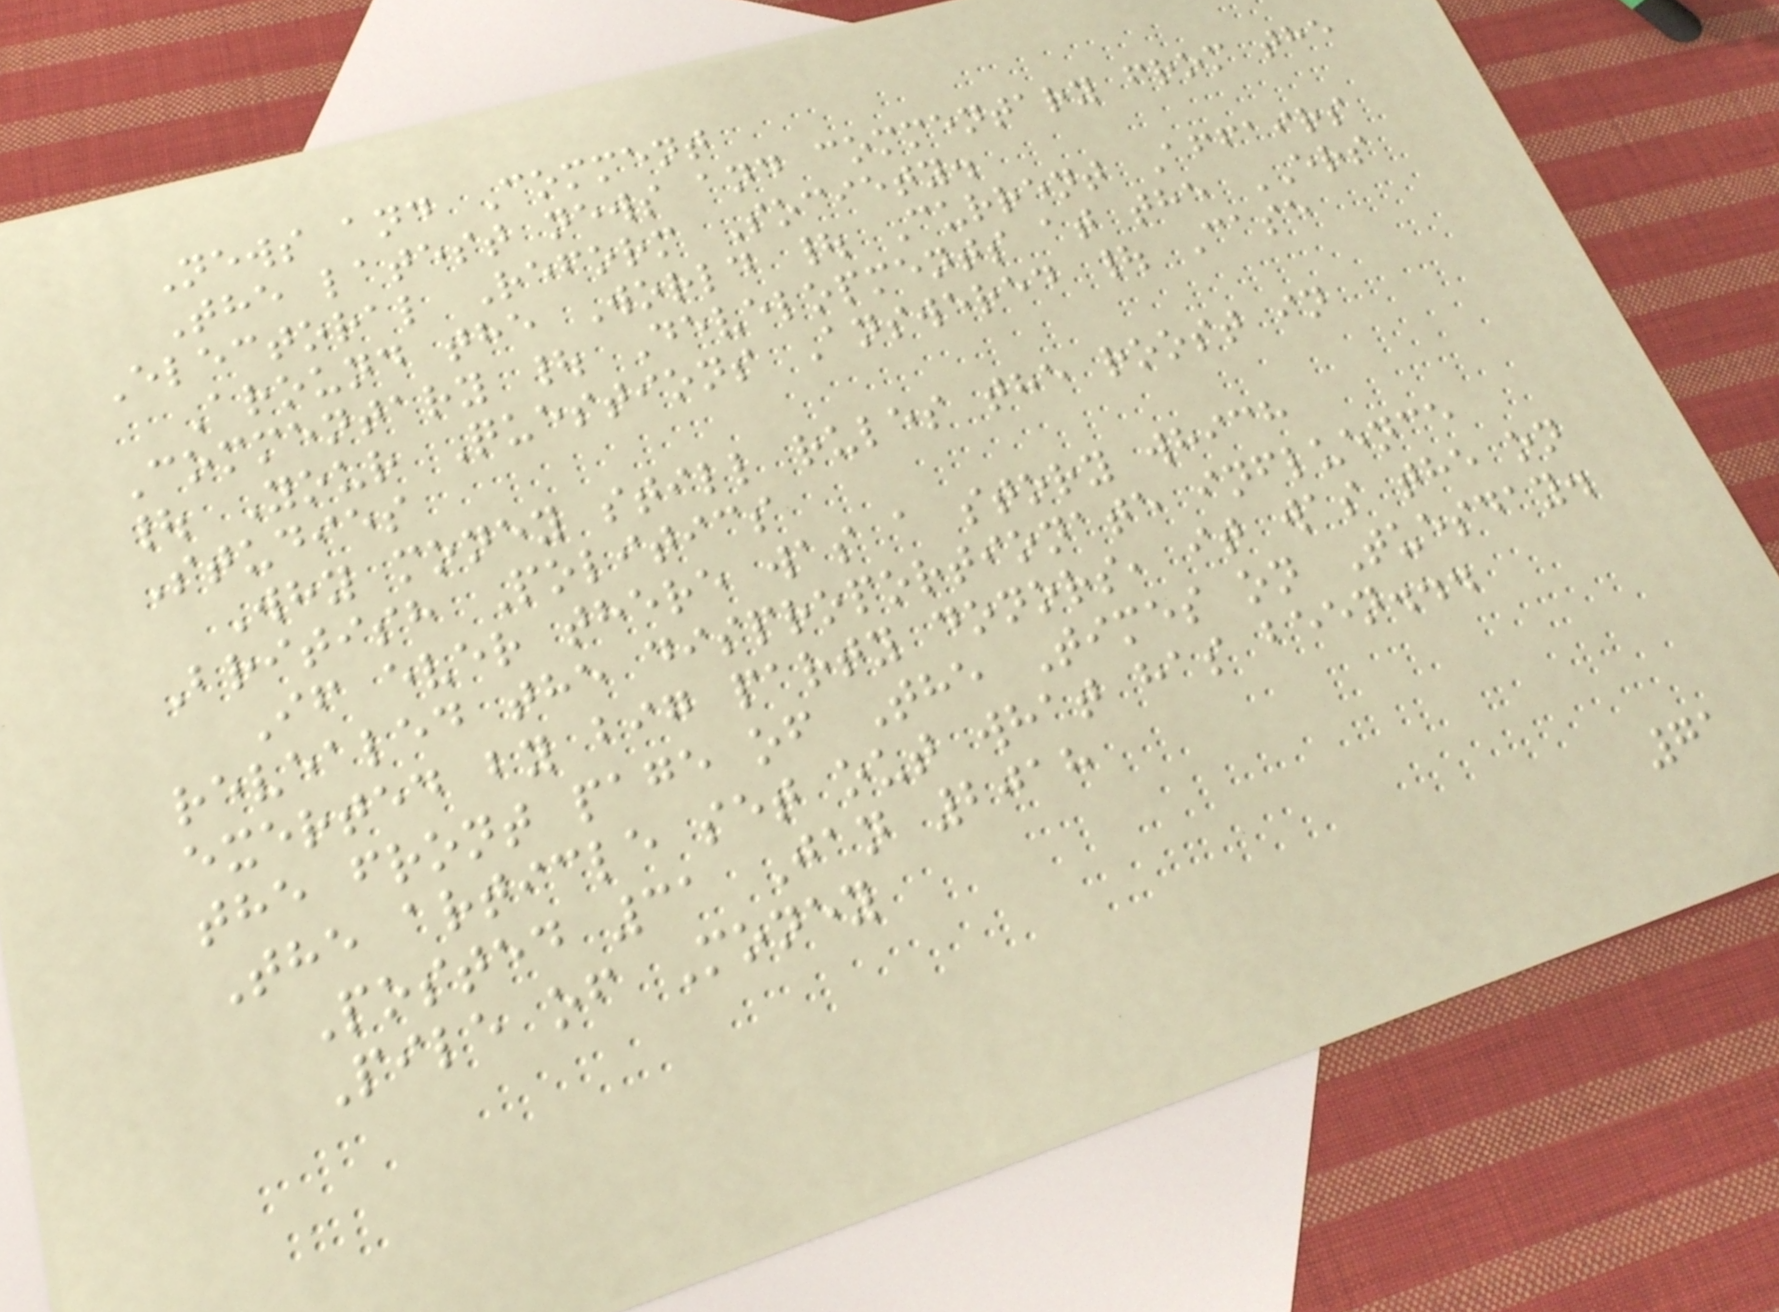News and Comment
The latest news and commentary from the
Electoral Reform Society.
Around the World | Current Affairs
Commentary | Developments at the ERS
| Your Questions Answered | Case
Studies
Why money still rules the roost in
British Politics
If ever there was a story which
revealed the disproportionate influence
exerted by big party donors, it was the on
the front page of The Times on Tuesday.
The article set out what has been...
Posted 31 Jan 2018
Pile of Money
71
